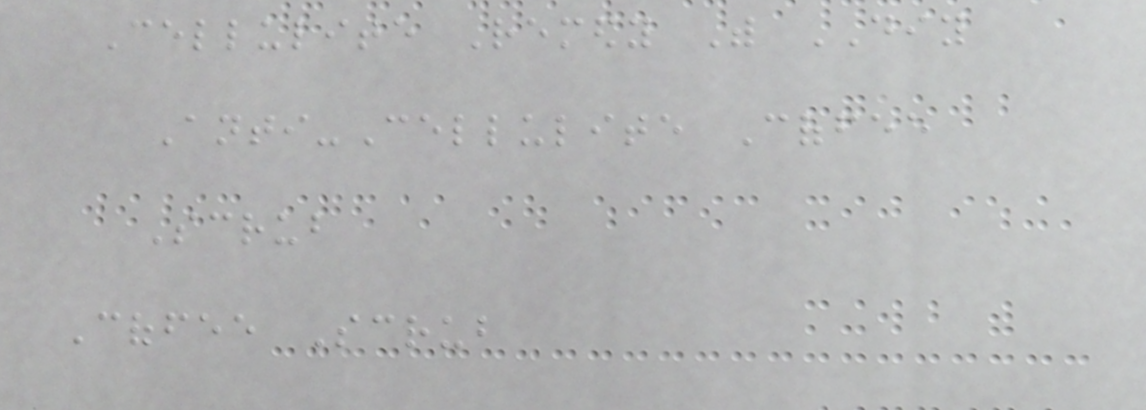Cellulite Remedy With DIY
Anti-Cellulite Coffee
Scrub
Coffee Scrub
